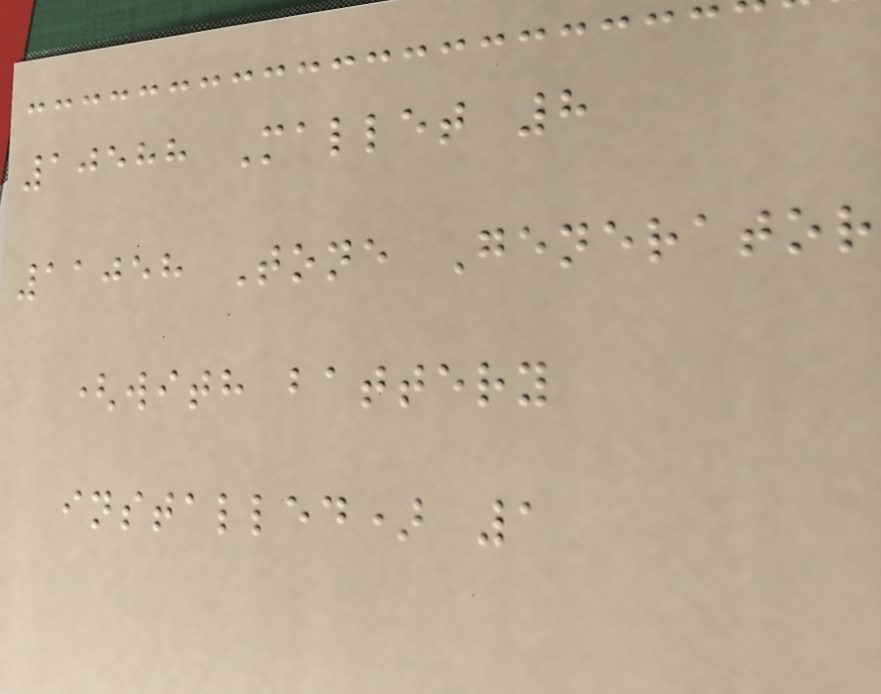10588 Mallet 8
11058 Tone Generator
(with battery
installed) 1
